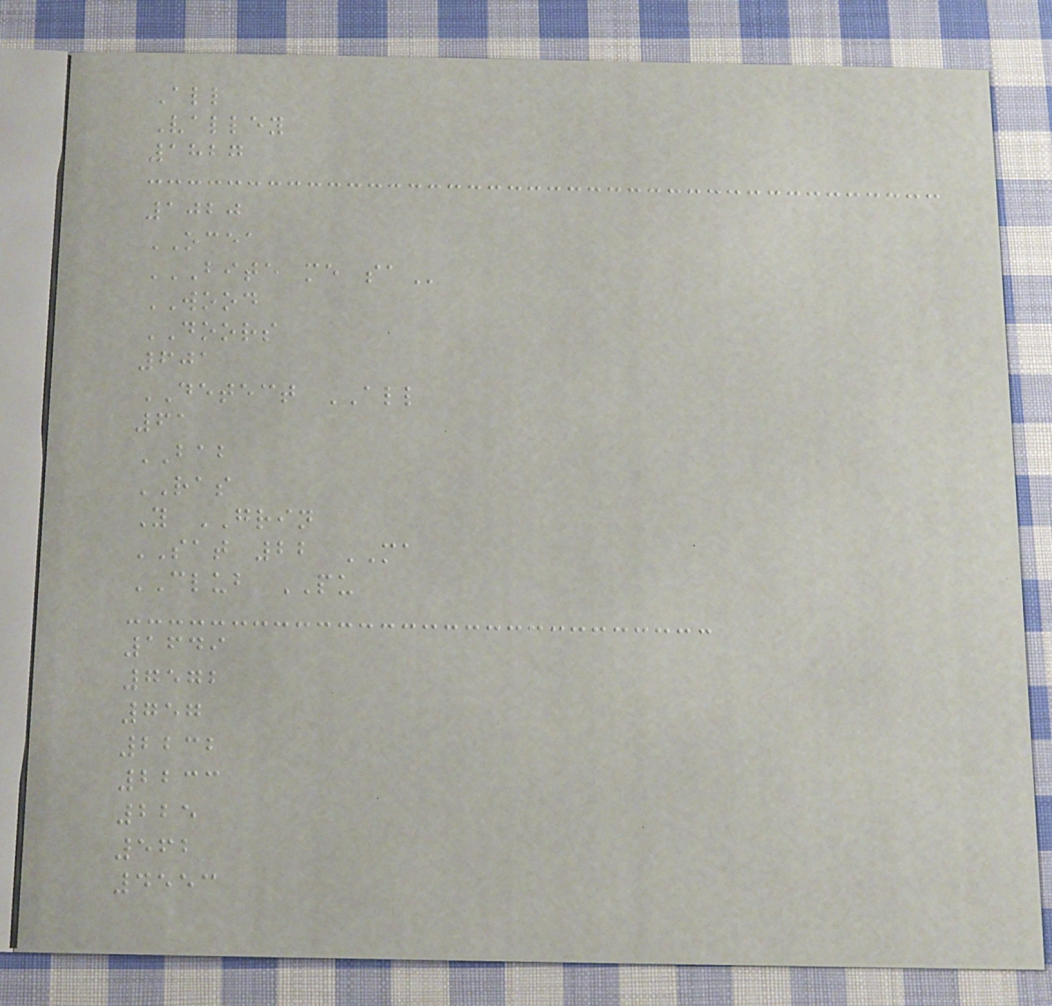All
Valley
1827
1020
OCEA
BITE ME SA
WOOD
DOORS
601
DETECT ALL
61
BAB
RAS
Y GRIN
SAT 22 MA
CLUB PU
1649
7572
757
2232
2233
225
562
4553
